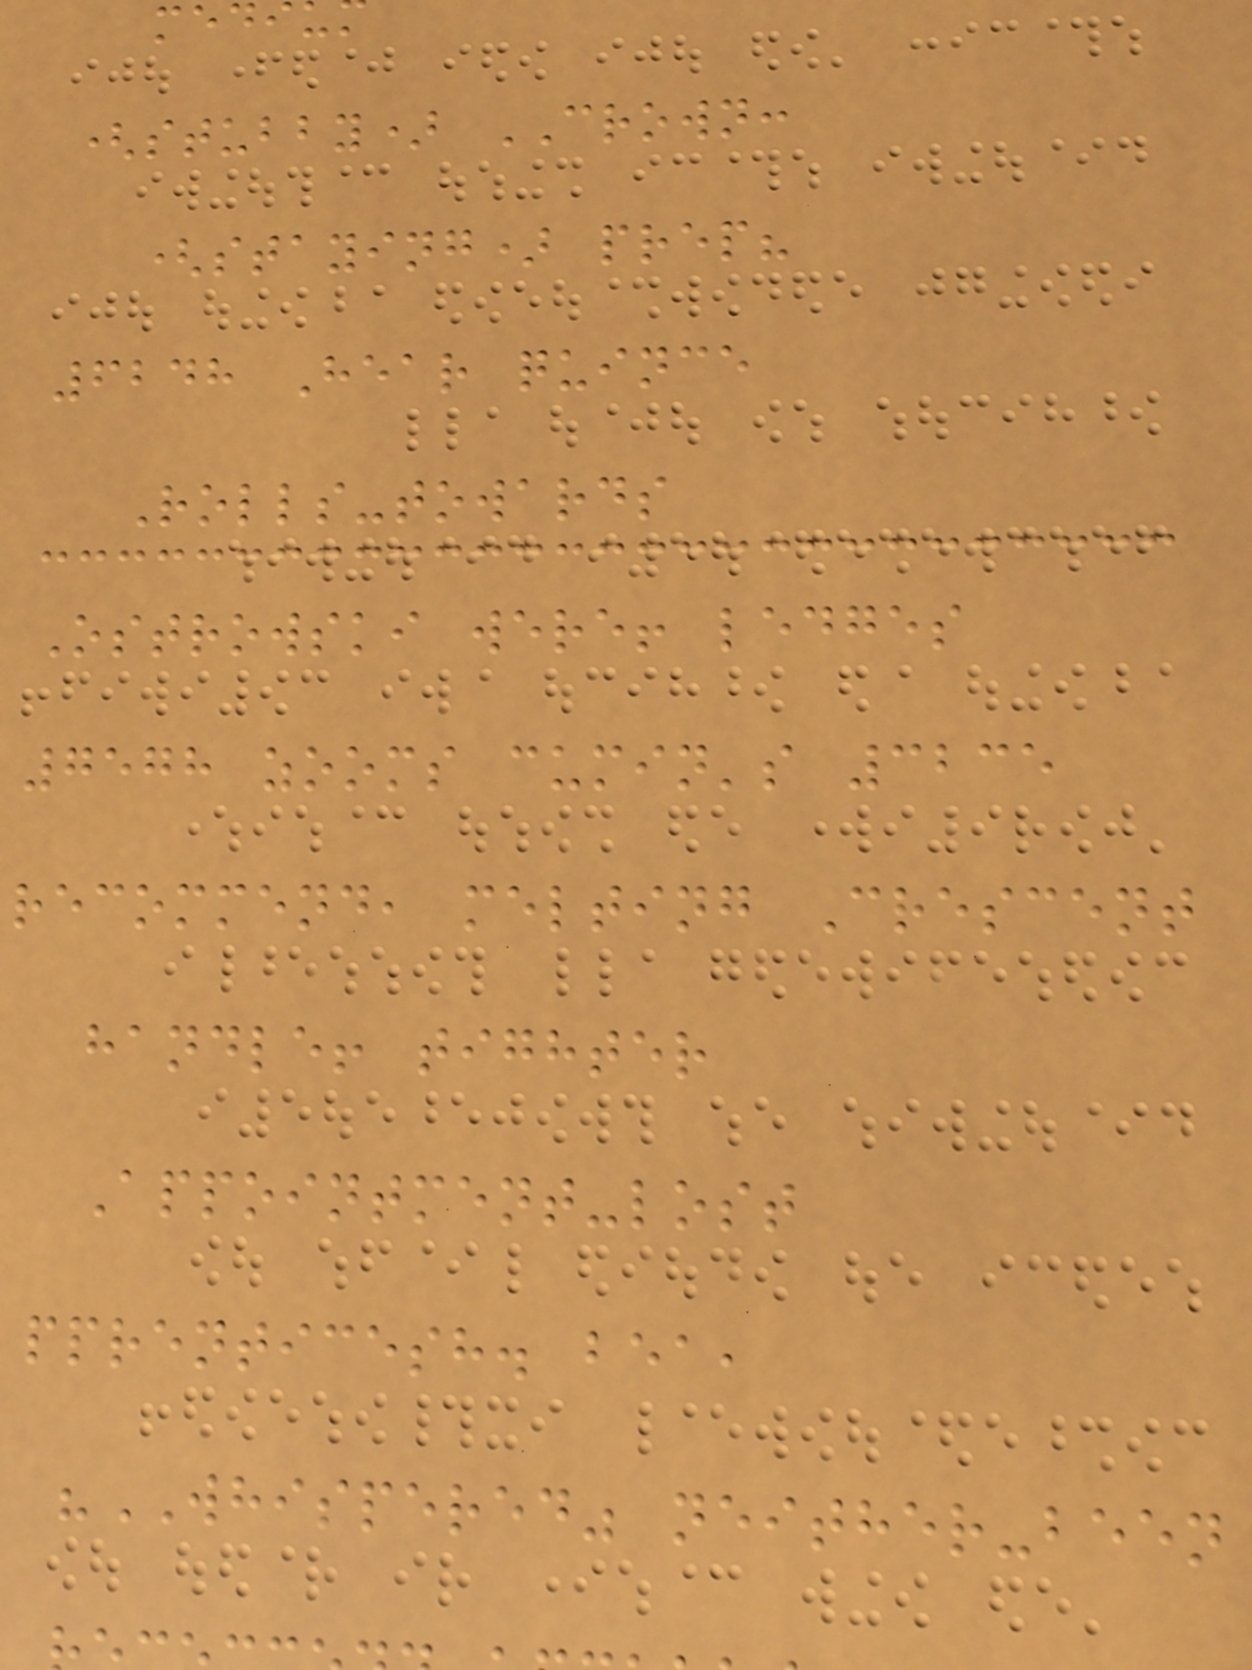(stubby) CROWN:
(staying) prep?
6248 Hear quince
Rolls-towards
Ostrowski were! ledges
7578 zooms cumin's 3235
recommend, melting Crescent
handle! tighter
Appointment-lost
pprenticesh. bea,
"WHISPERED" neither-been
